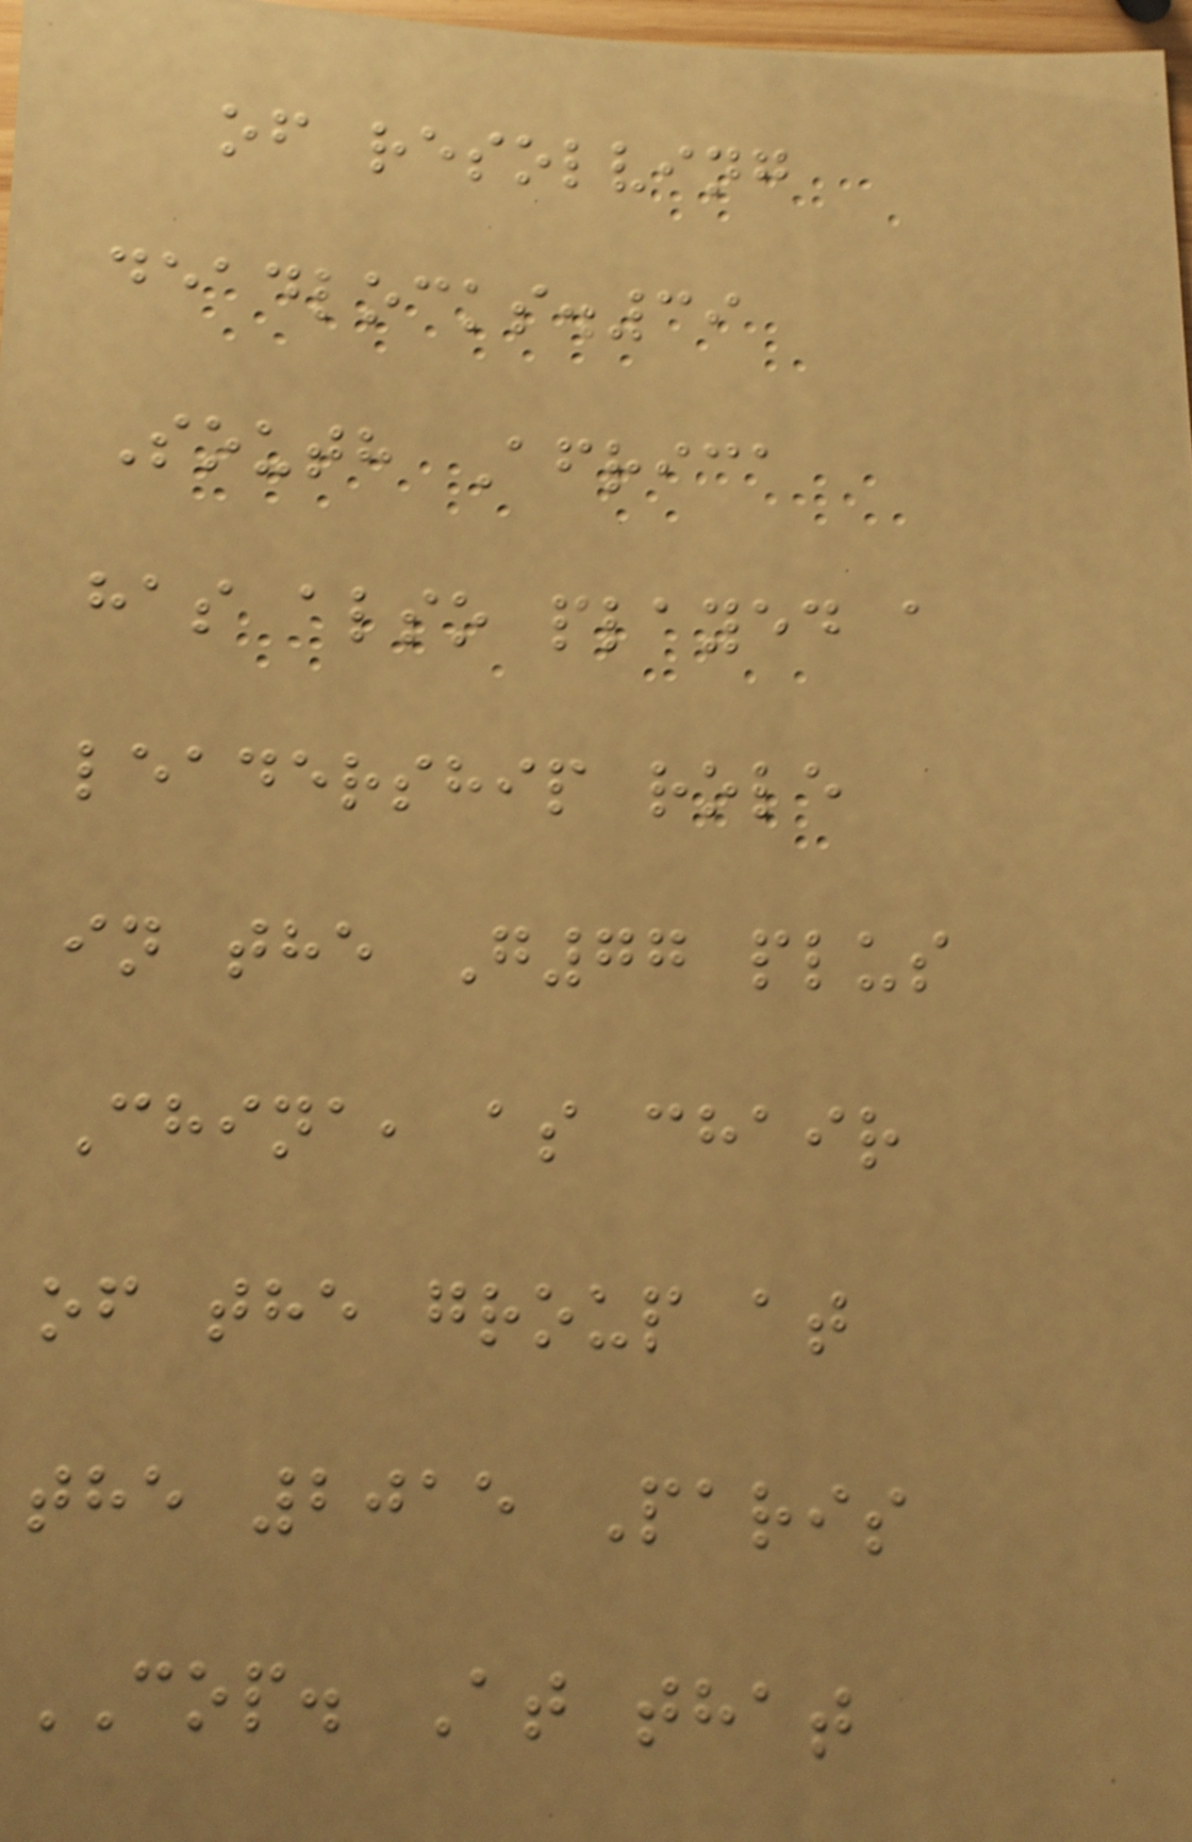of resolving
deadlocks.39
South Africa
has also played a
leadership role
in the G77 plus
China, as chair
of the group at
the 2015 Paris
COP. At that
